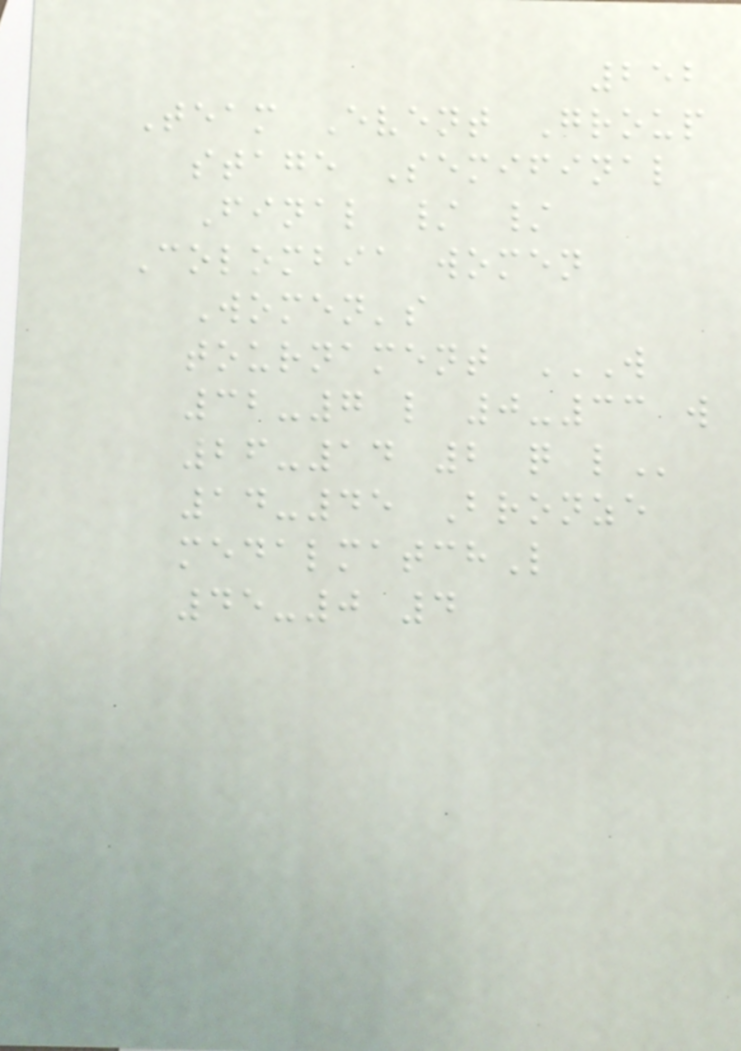252
Team Event Group
stage Semifinal
Final / /
Colombia women
Women's
tournament W
32-7 L 0-33 W
26-14 2 Q L
14-45 Bronze
medalmatchL
45-0 4
